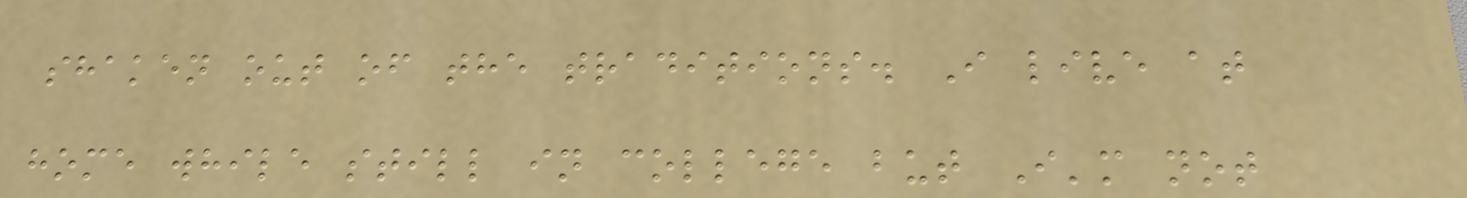shaken out of the traditions. I live at
home while still in college but I'm not
